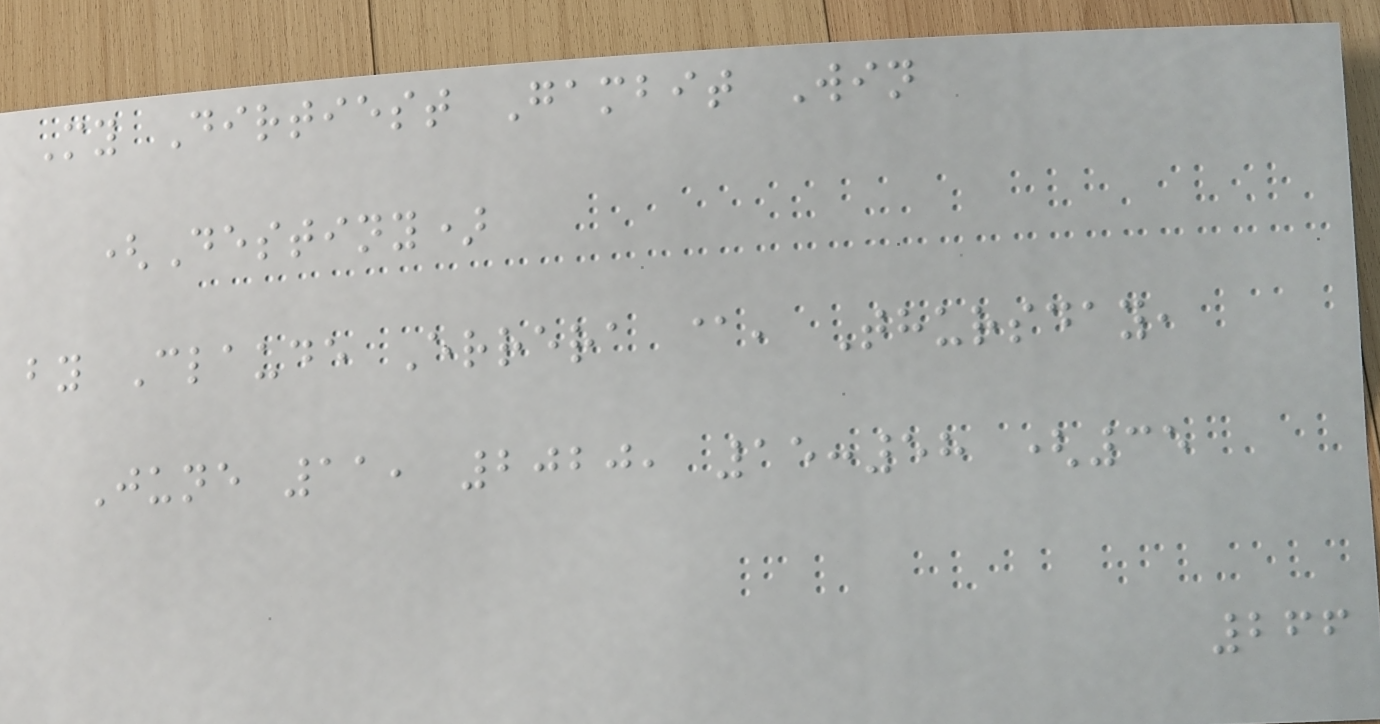My Dirtiest Gambit Win
(Destiny)
by Claude Errera @, Thursday,
June 11, 2020, 15:58 (35
266
